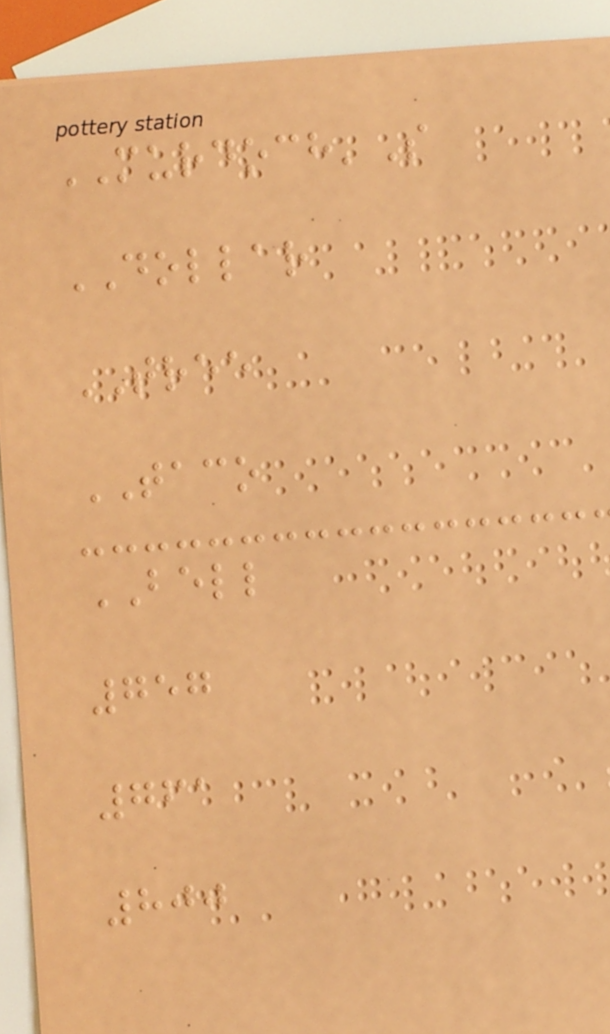MURDOCH'S
DOLLAR
TREE
TACO
BELL
757
761
800
